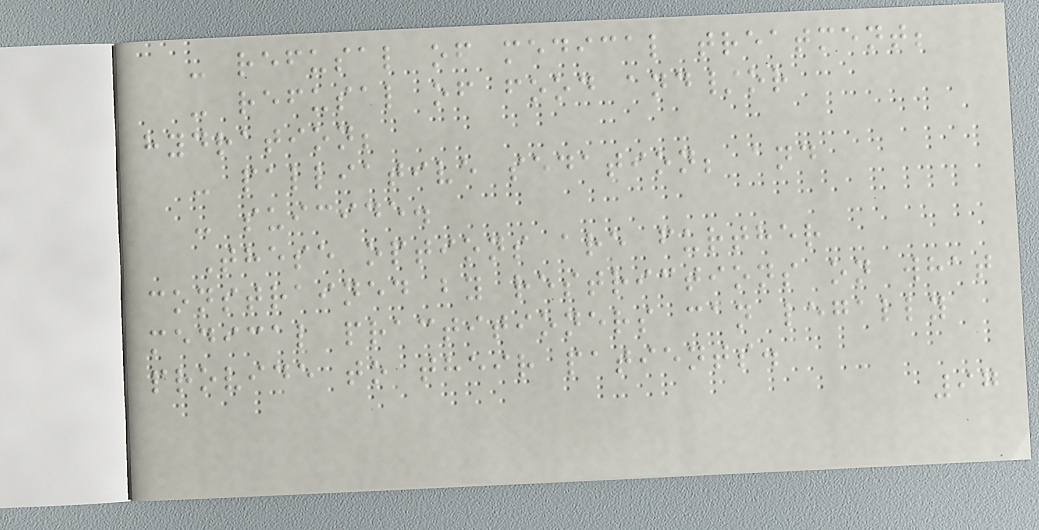- refusal of medical treatment;
- refusal of food and/or
hydration;
- palliative sedation; and
- suicide.
These options are further
constrained by restrictions on what
medical practitioners can legally
provide to their patients.
97
